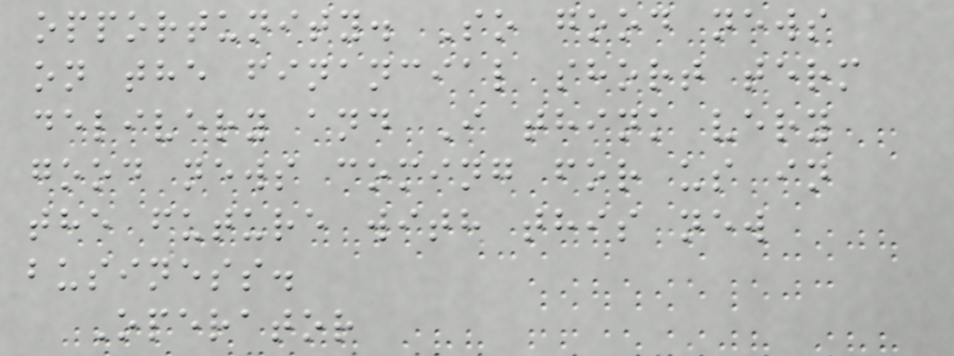opportunity. So good news
on the financial short term
delivery and I think very
good news coming for us in
the future with this new
business.
Operator
